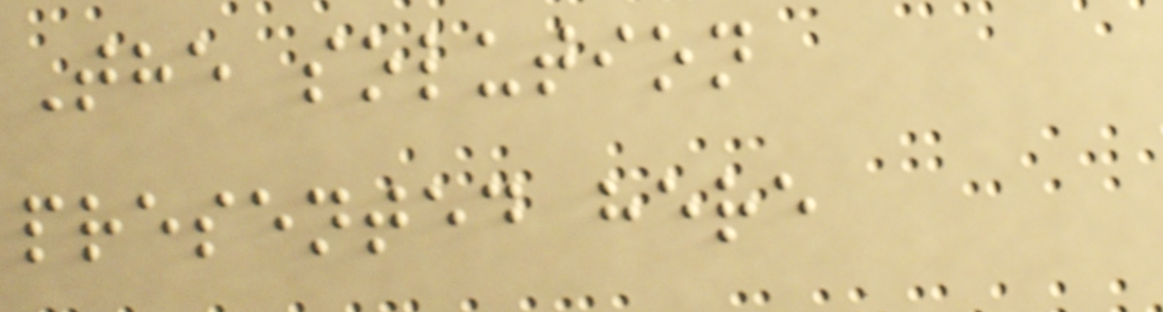The solution
presented here
